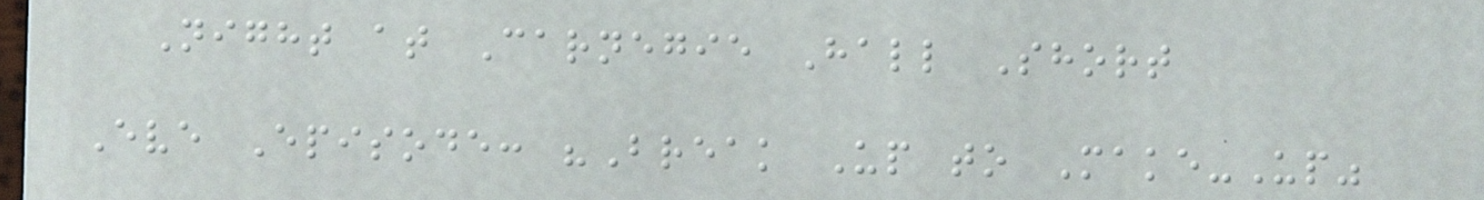Night at Carnegie Hall Short
Eve Episode: "Break Up to Make-Up"
